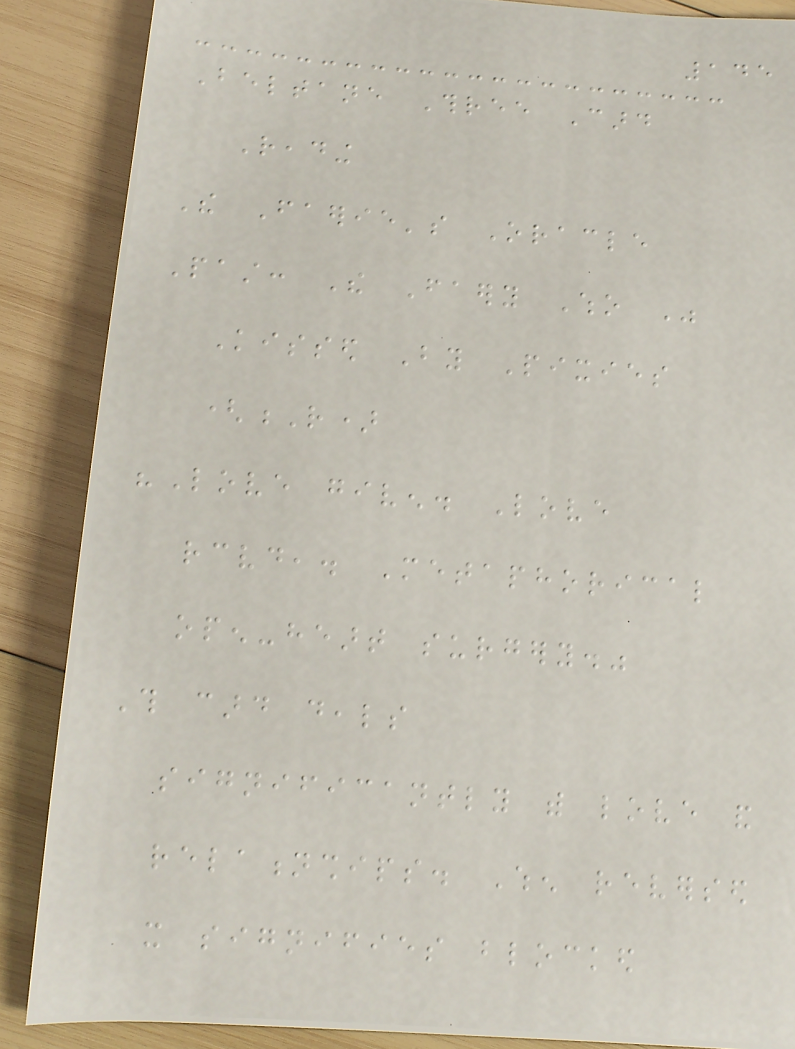145
Beltane Three Card
Reading
The Faerie's Oracle
Past: The Faery Who Was
Kissed By Pixies
(R)
"Love given. Love
received,. Metaphorical
open-heart surgery."
This card deals
significantly with love and
relationships. When reversed
it signifies blocked
